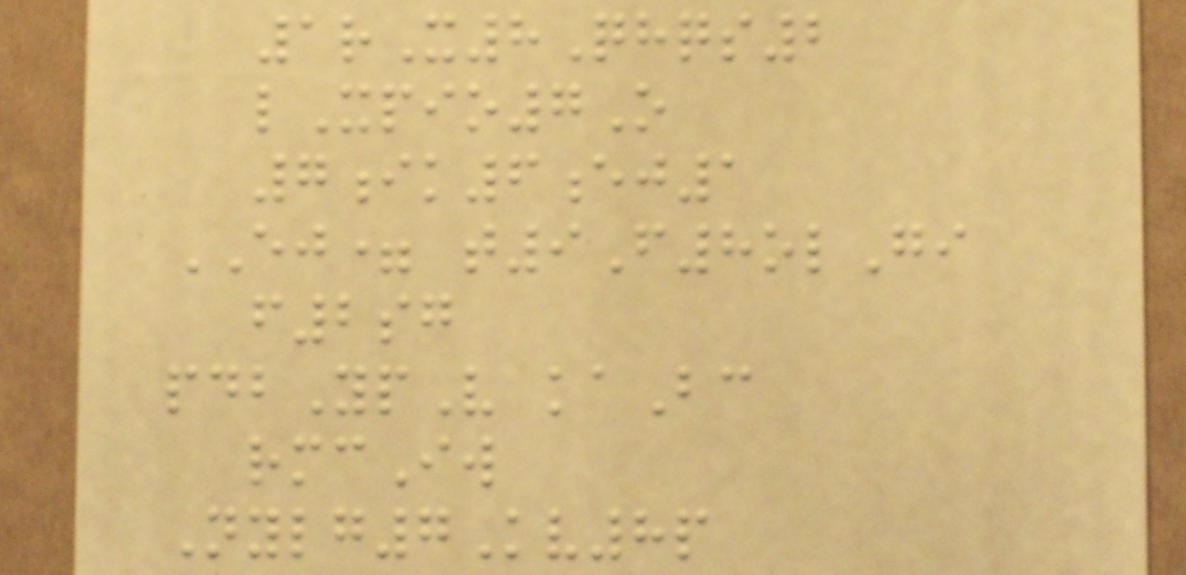1rX8Qhqs2
lXpio7O
7ik6ej1
EJ= t9F8olGi
f2sg
pdbYpV kaBc
rmcIw
Nylg7Kv8p
